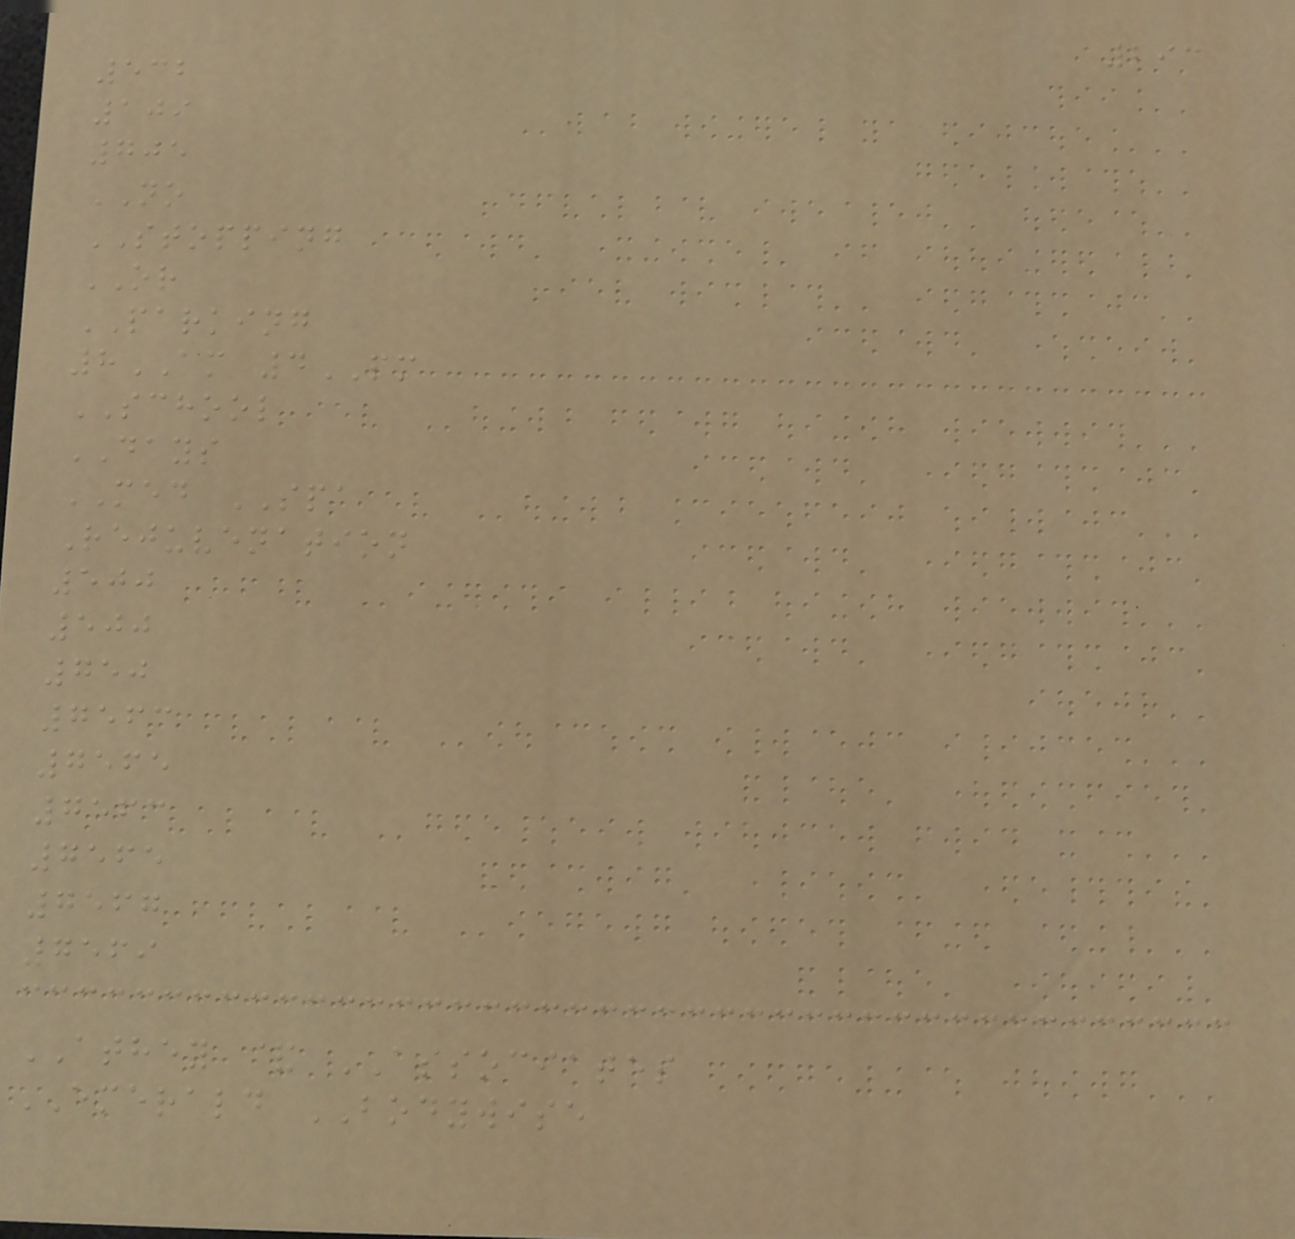293
532
109
705
NO
STOPPING
OR
PARKING
8AM 4PM
SCHOOL
DAYS
MED SPA
Rejuvenation
500
500
750
7563
7565
7563
7565
7567
7569
ATHEY & ASSOCIATES
EMERALD BODYWISE
